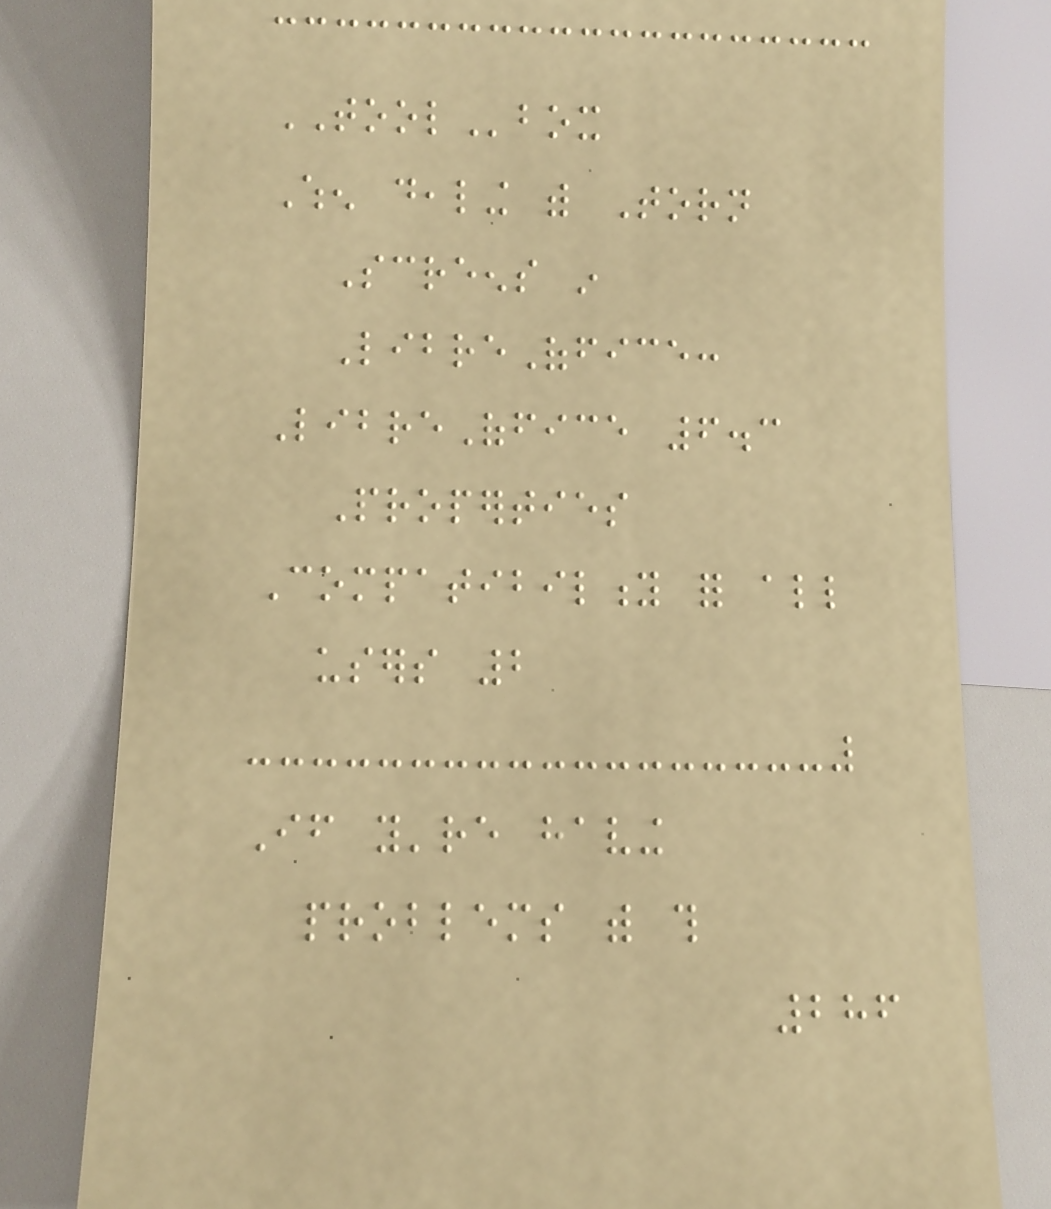TOOLbox
When dealing with Torn
Screens in
LibreOffice:
LibreOffice 6.3
Properties
Compatibility for all
users 2
If you're having
problems with this
286
